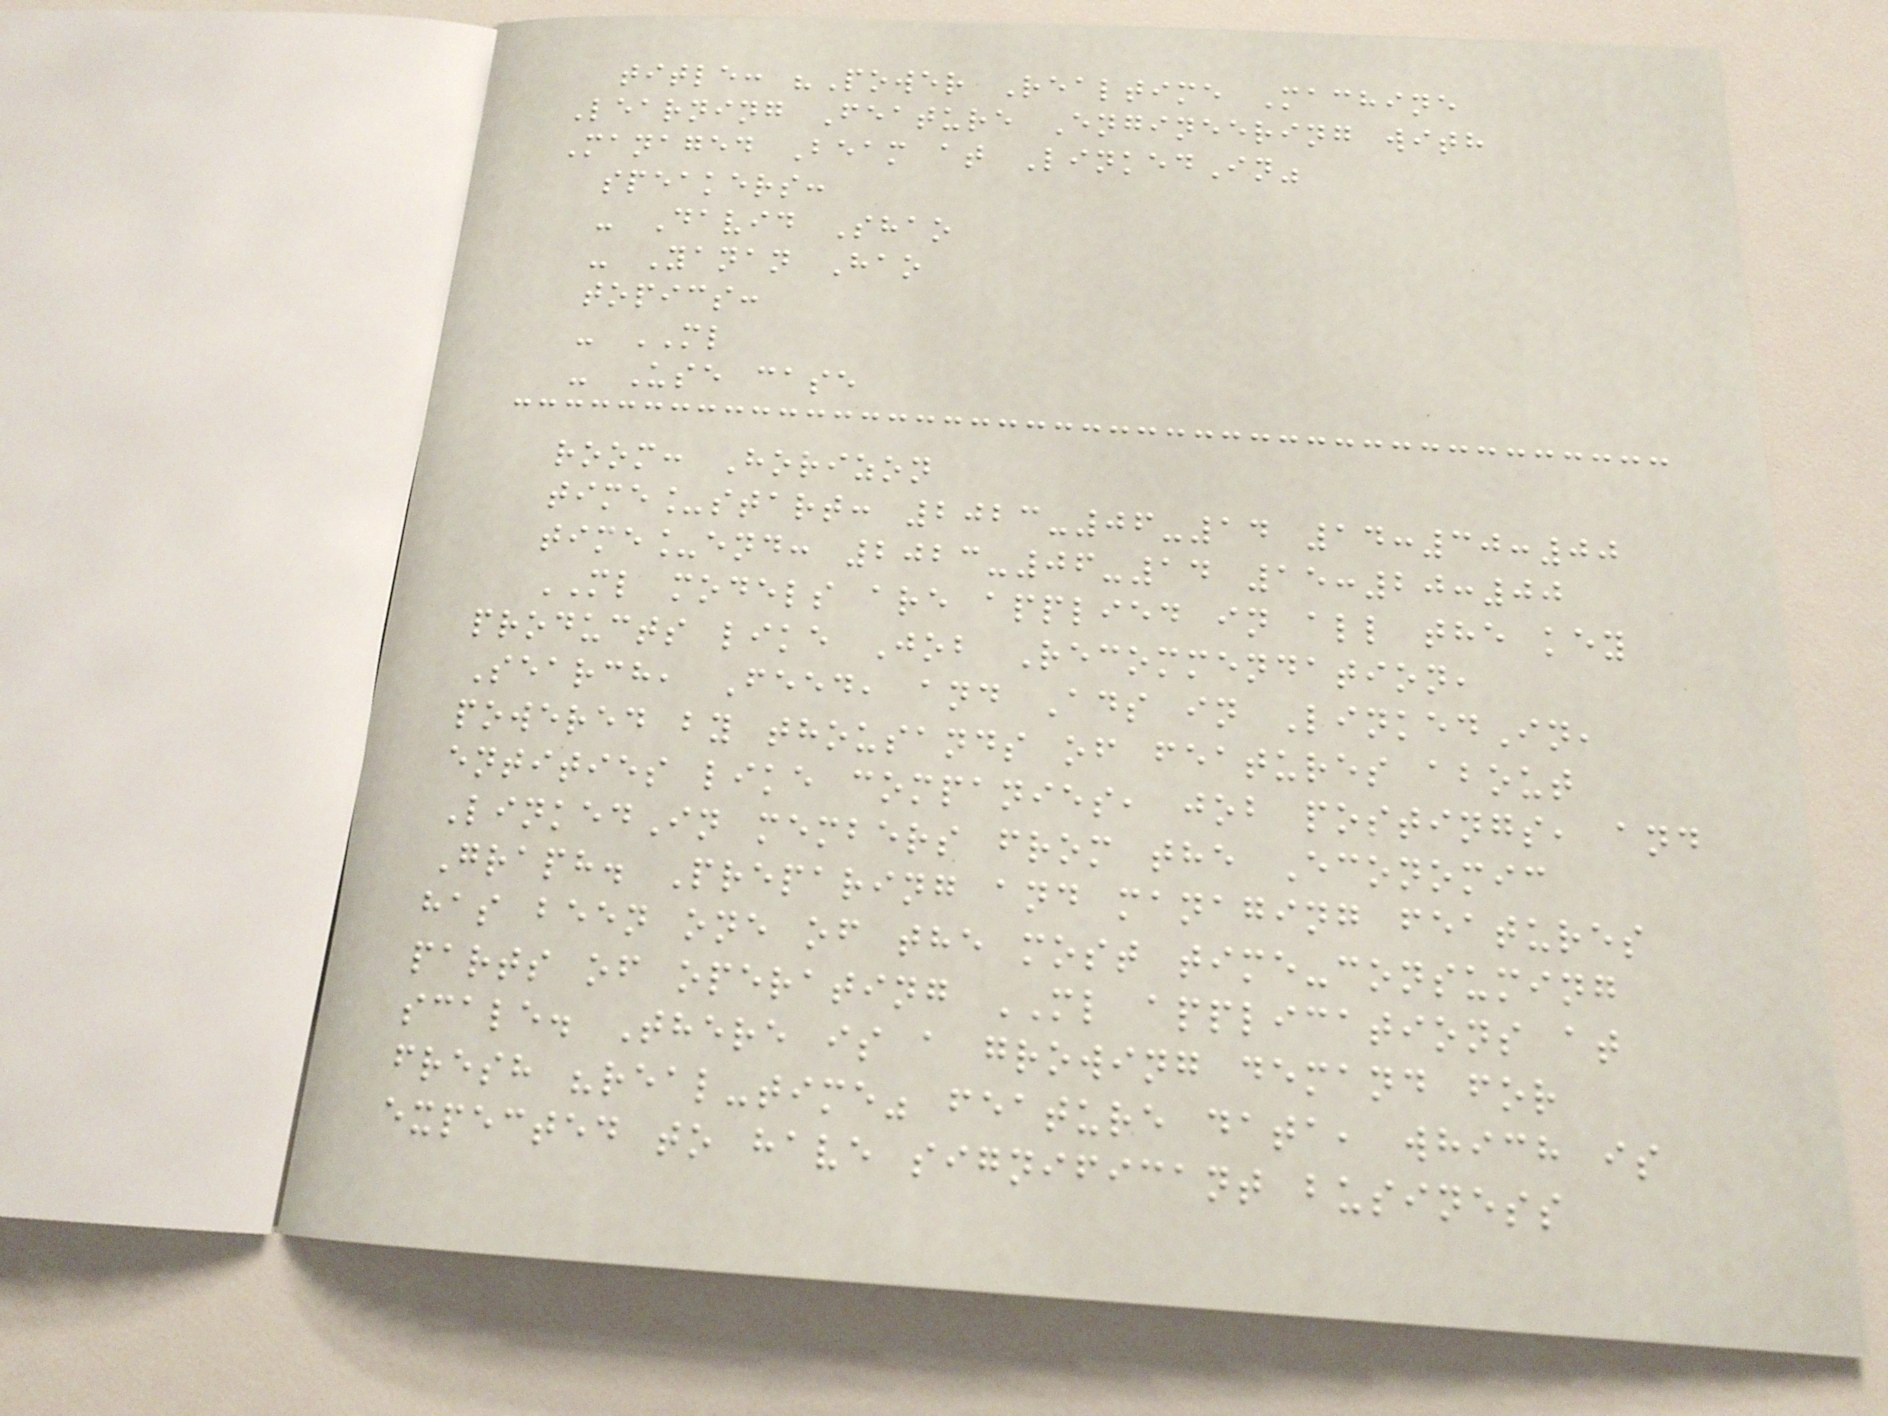title: "Power Realtime Machine
Learning Feature Engineering with
Managed Beam at LinkedIn"
speakers:
- David Shao
- Yanan Hao
topics:
- ML
- Use case
room: Horizon
time_start: 2023-06-14 14:30:00
time_end: 2023-06-14 15:20:00
ML models are applied in all the key
products like Job Recommendation,
Search, Feed, and Ads in LinkedIn,
powered by thousands of features about
entities like companies, job postings, and
LinkedIn members from the Economic
Graph. Preparing and managing features
has been one of the most time-consuming
parts of operating ML applications at
scale. There is a growing demand for
fresh "real-time" feature data, which is
expected to have significant business
